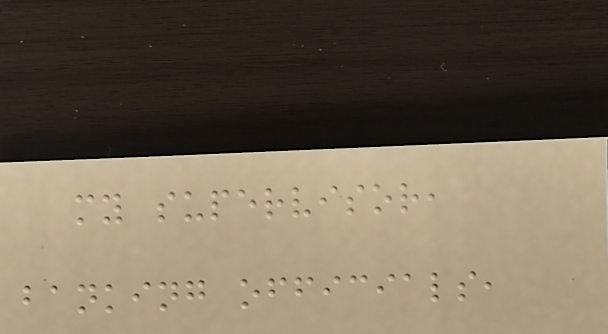my supervisor,
banking officials,
